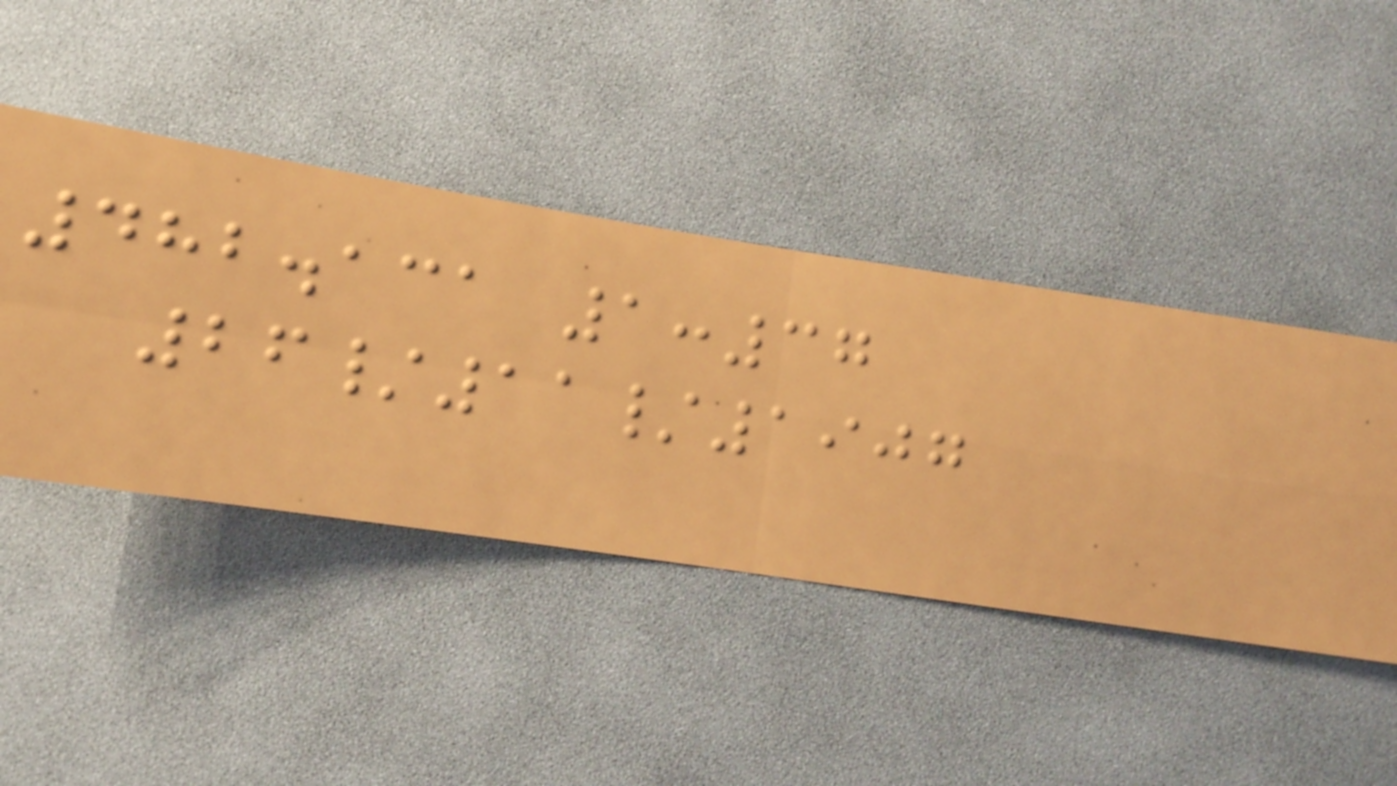482.131 1:37
26/11/1907
